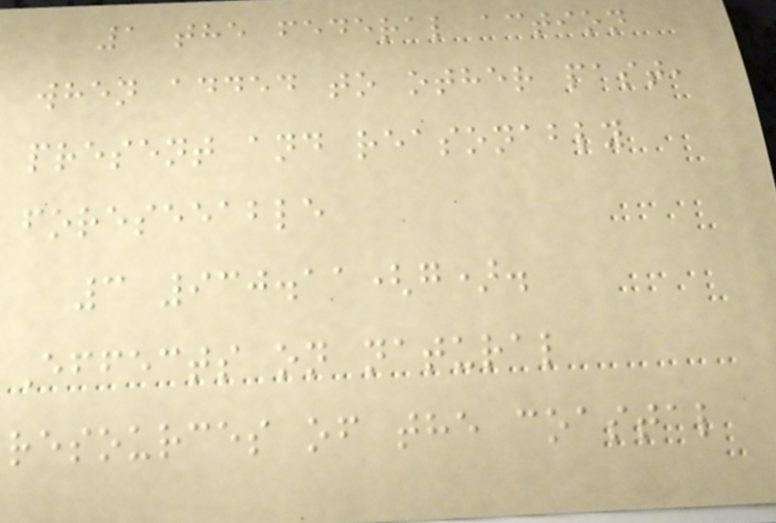1 the federal action
when added to other past,
present and reasonably
foreseeable
3 930.11(g).
Effects on natural
resources of the coastal
